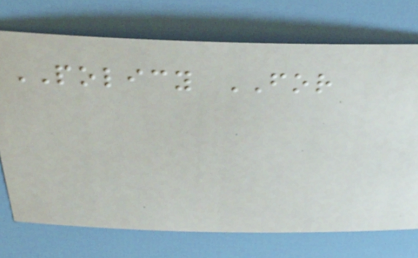POLICY FOR
